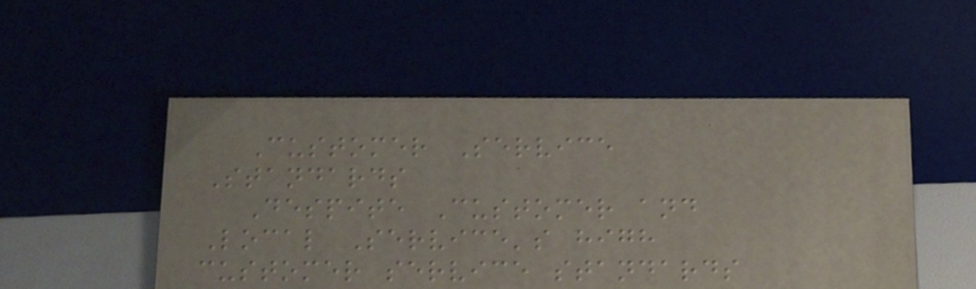Customer Service
Standards
Despite Customer and
Local Service's high
customer service standards
